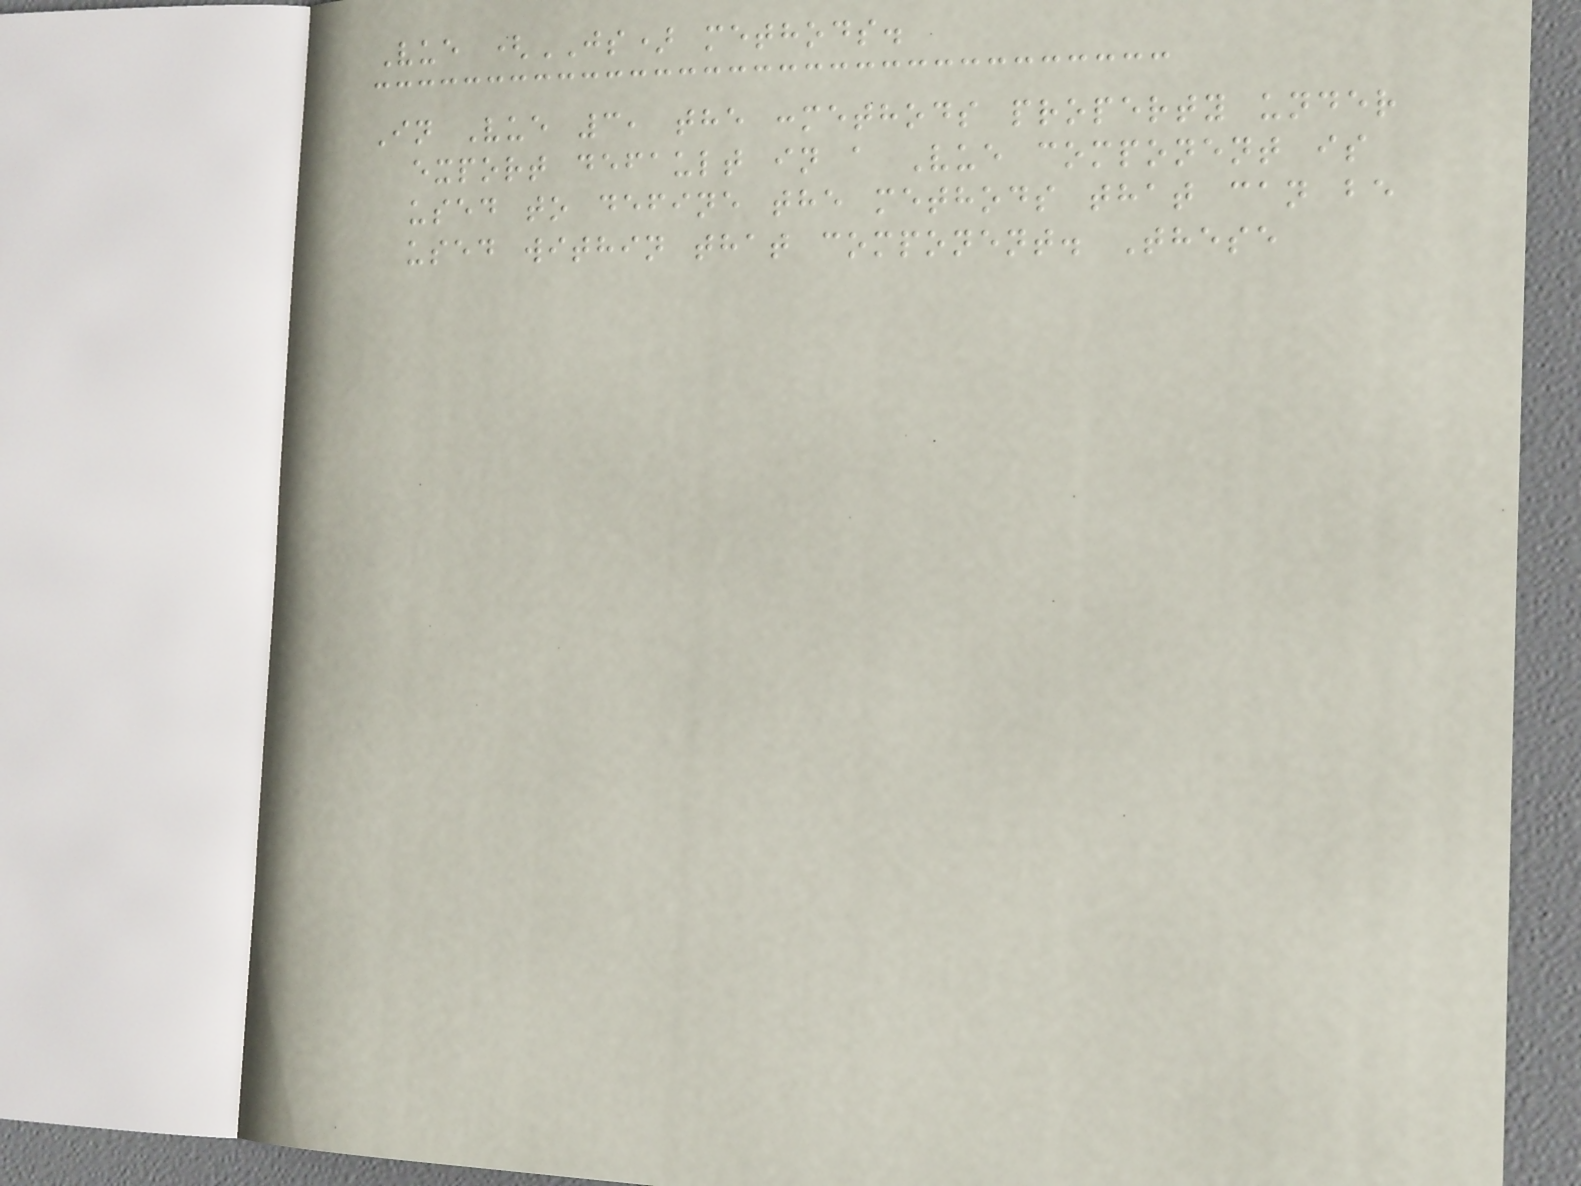Vue (JS) methods.
In Vue 3, the :methods property under
export default in a Vue component is
used to define the methods that can be
used within that component. These
